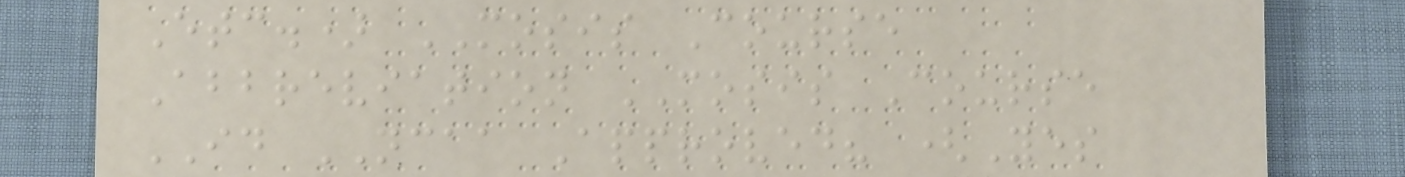Etc.) MOSIS Course
Abbreviation MOSIS Course
ID NCAA Approved? (Yes
